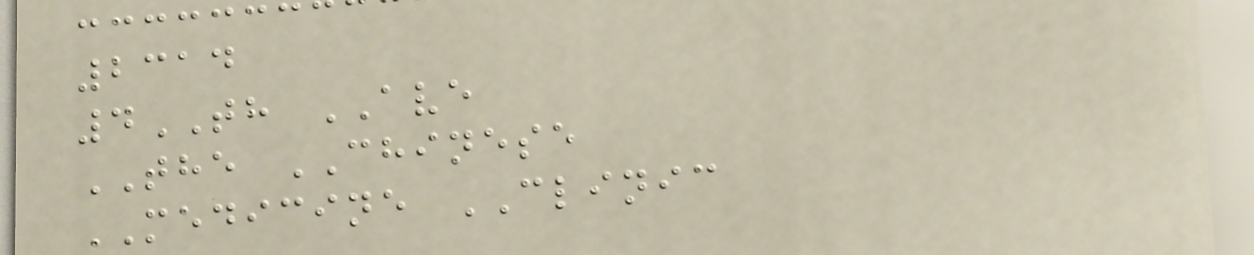2314
4TH AVE
THE CHINESE
MEDICINE CLINIC
